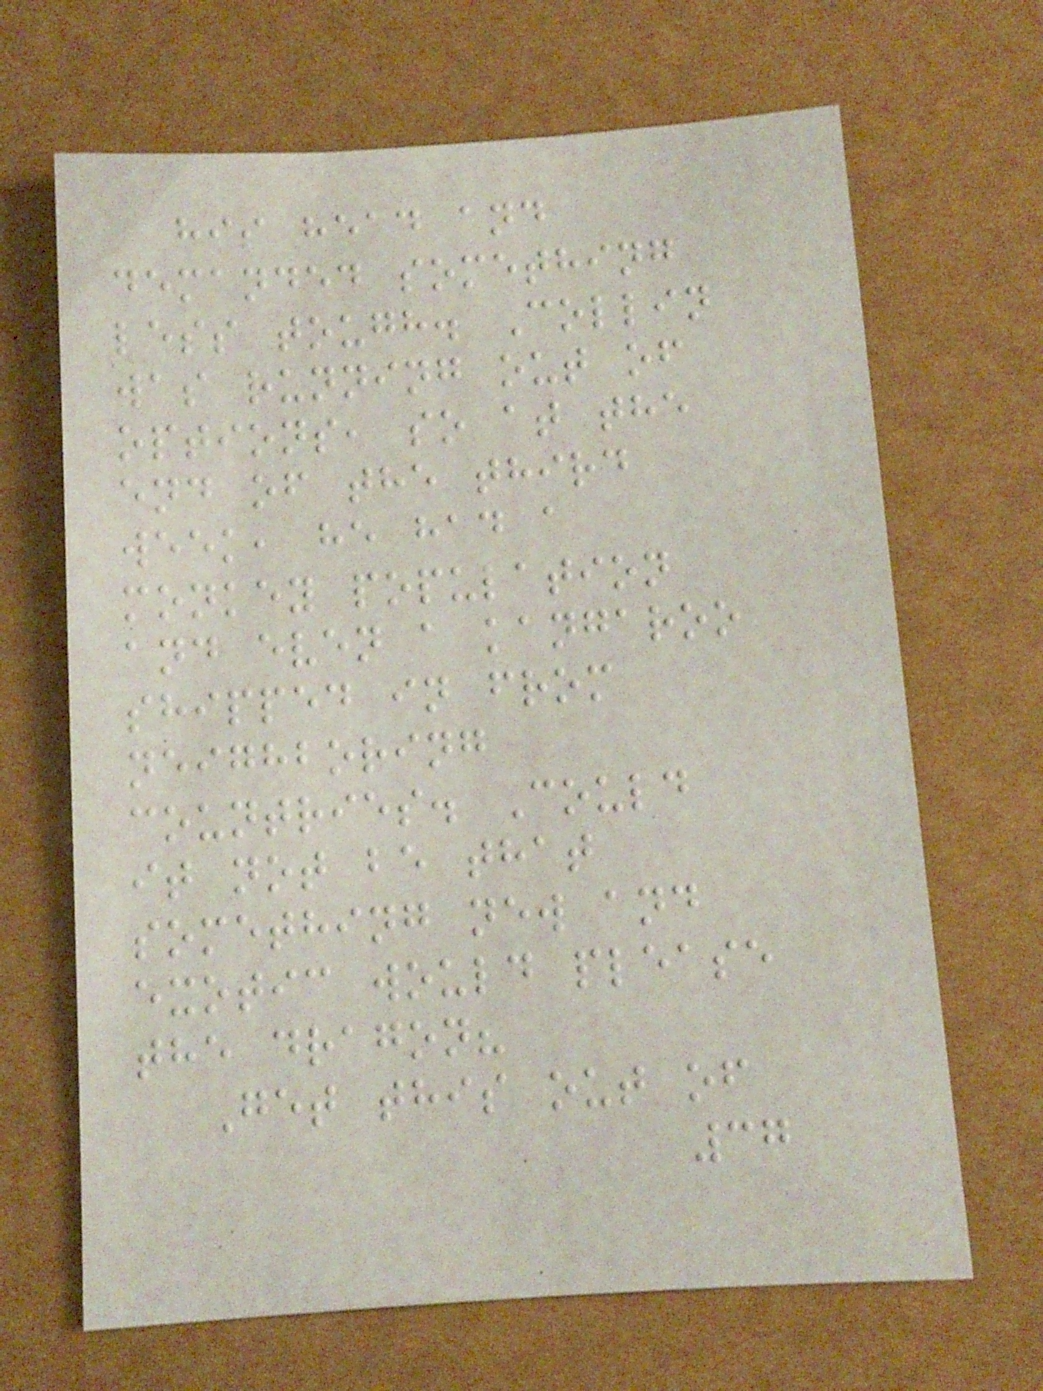his head and
demanded something
less tough. Collin
was running out of
options, so at the
end of the third
week, he had a
monkey population
and even a kangaroo
shipped in from
neighboring
countries. Could
it not be that
something new and
exotic would please
the dragon?
Get this out of
37
